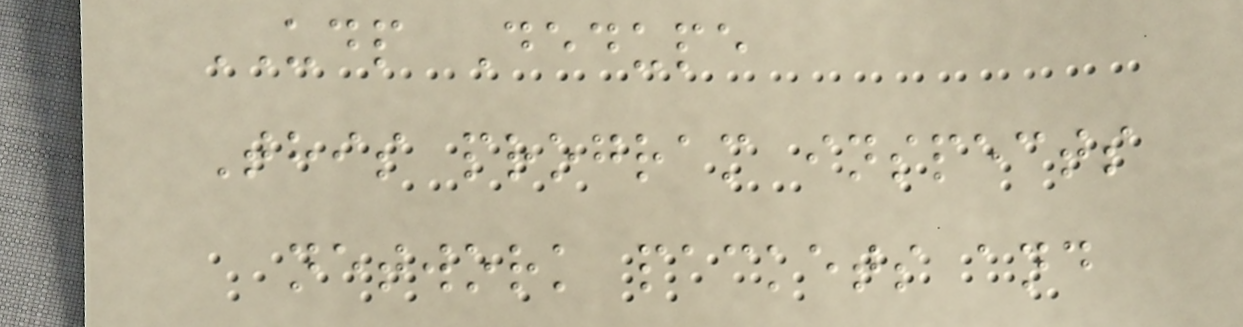UDP Dedupe
This program inspects
network packets and
